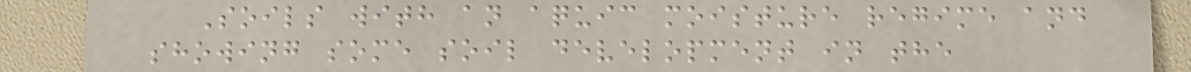Soils with an aquic moisture regime and
showing some soil development in the
